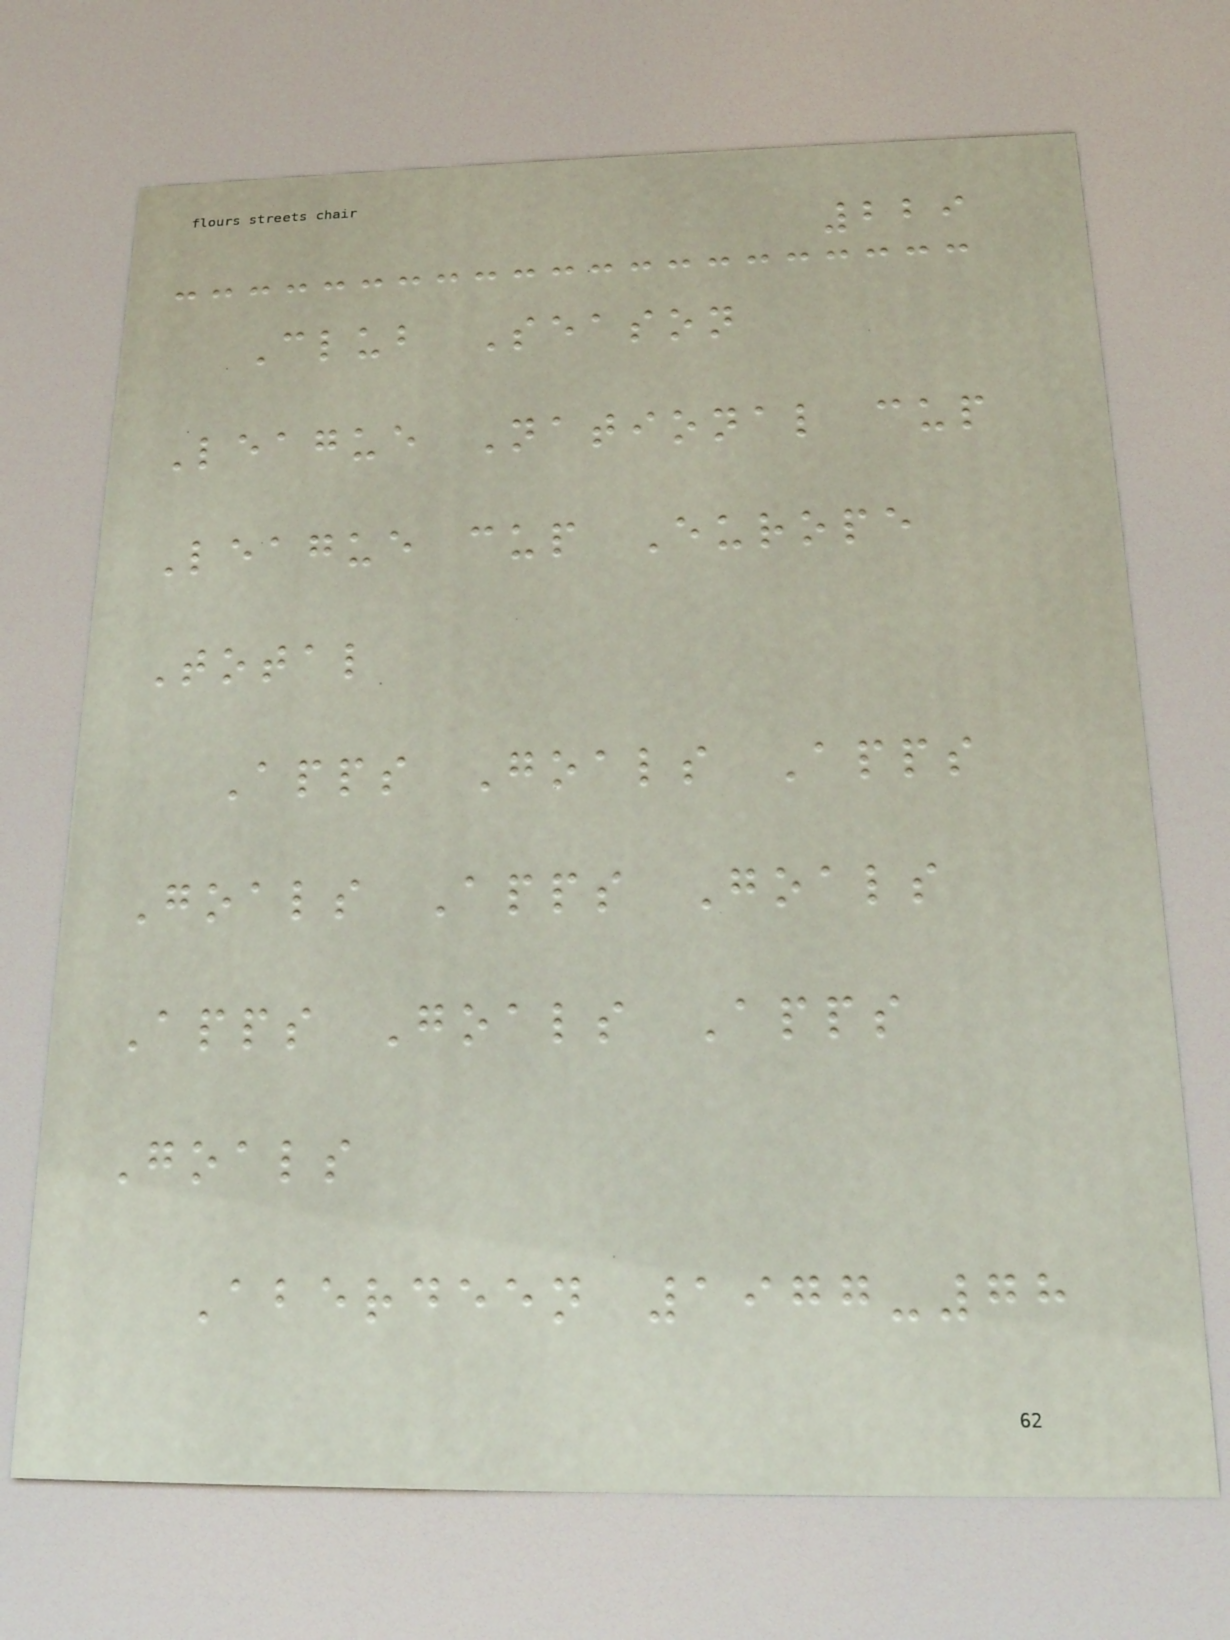229
Club Season
League National cup
League cup Europe
Total
Apps Goals Apps
Goals Apps Goals
Apps Goals Apps
Goals
Aberdeen 1977-78
